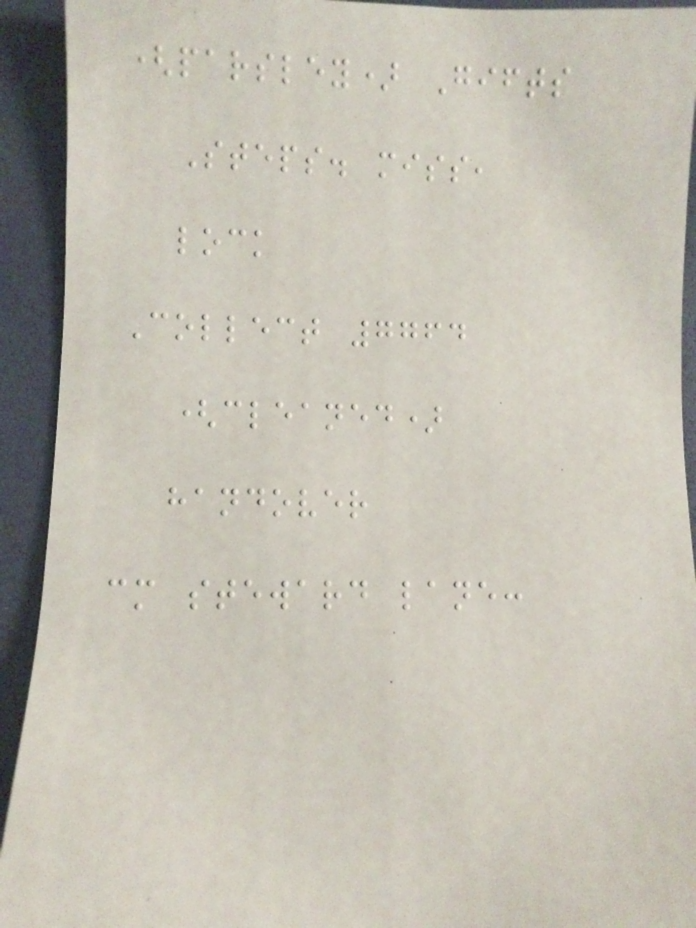(parsley) Gifts
Steps. miss,
lock
Collect 7764
(cleaned)
handover
cm steward lane:
